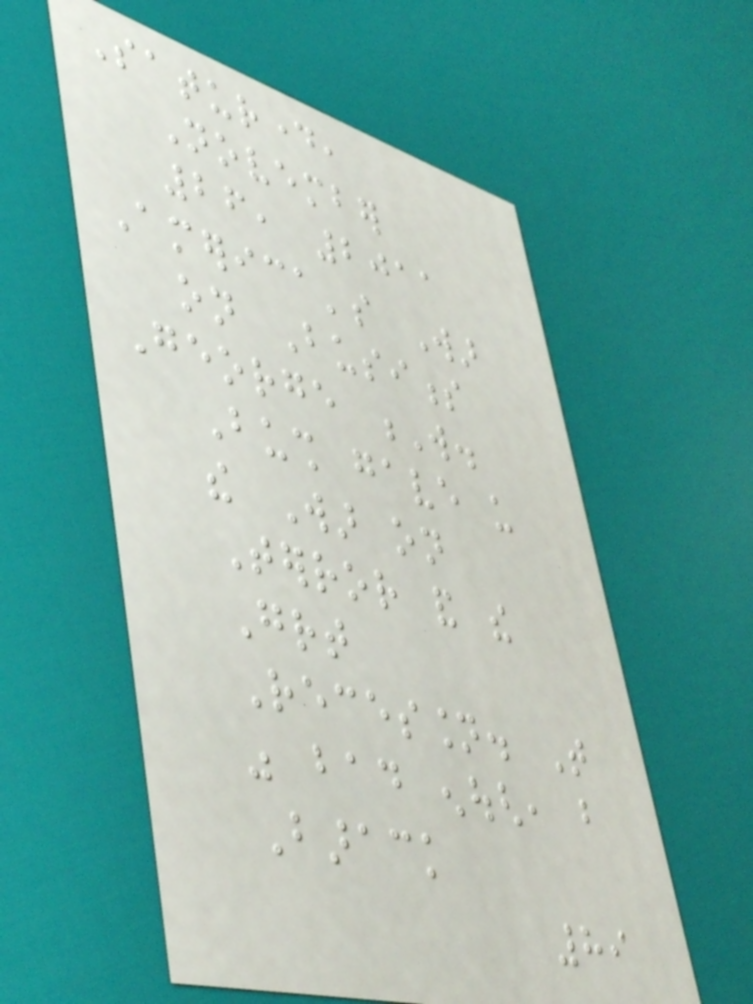Saturday,
November
26, 2011
America's War
on Business
George W.
Bush gave us
the War on
Terror and the
Great
Recession. That
was bad enough, but
Barack
89
